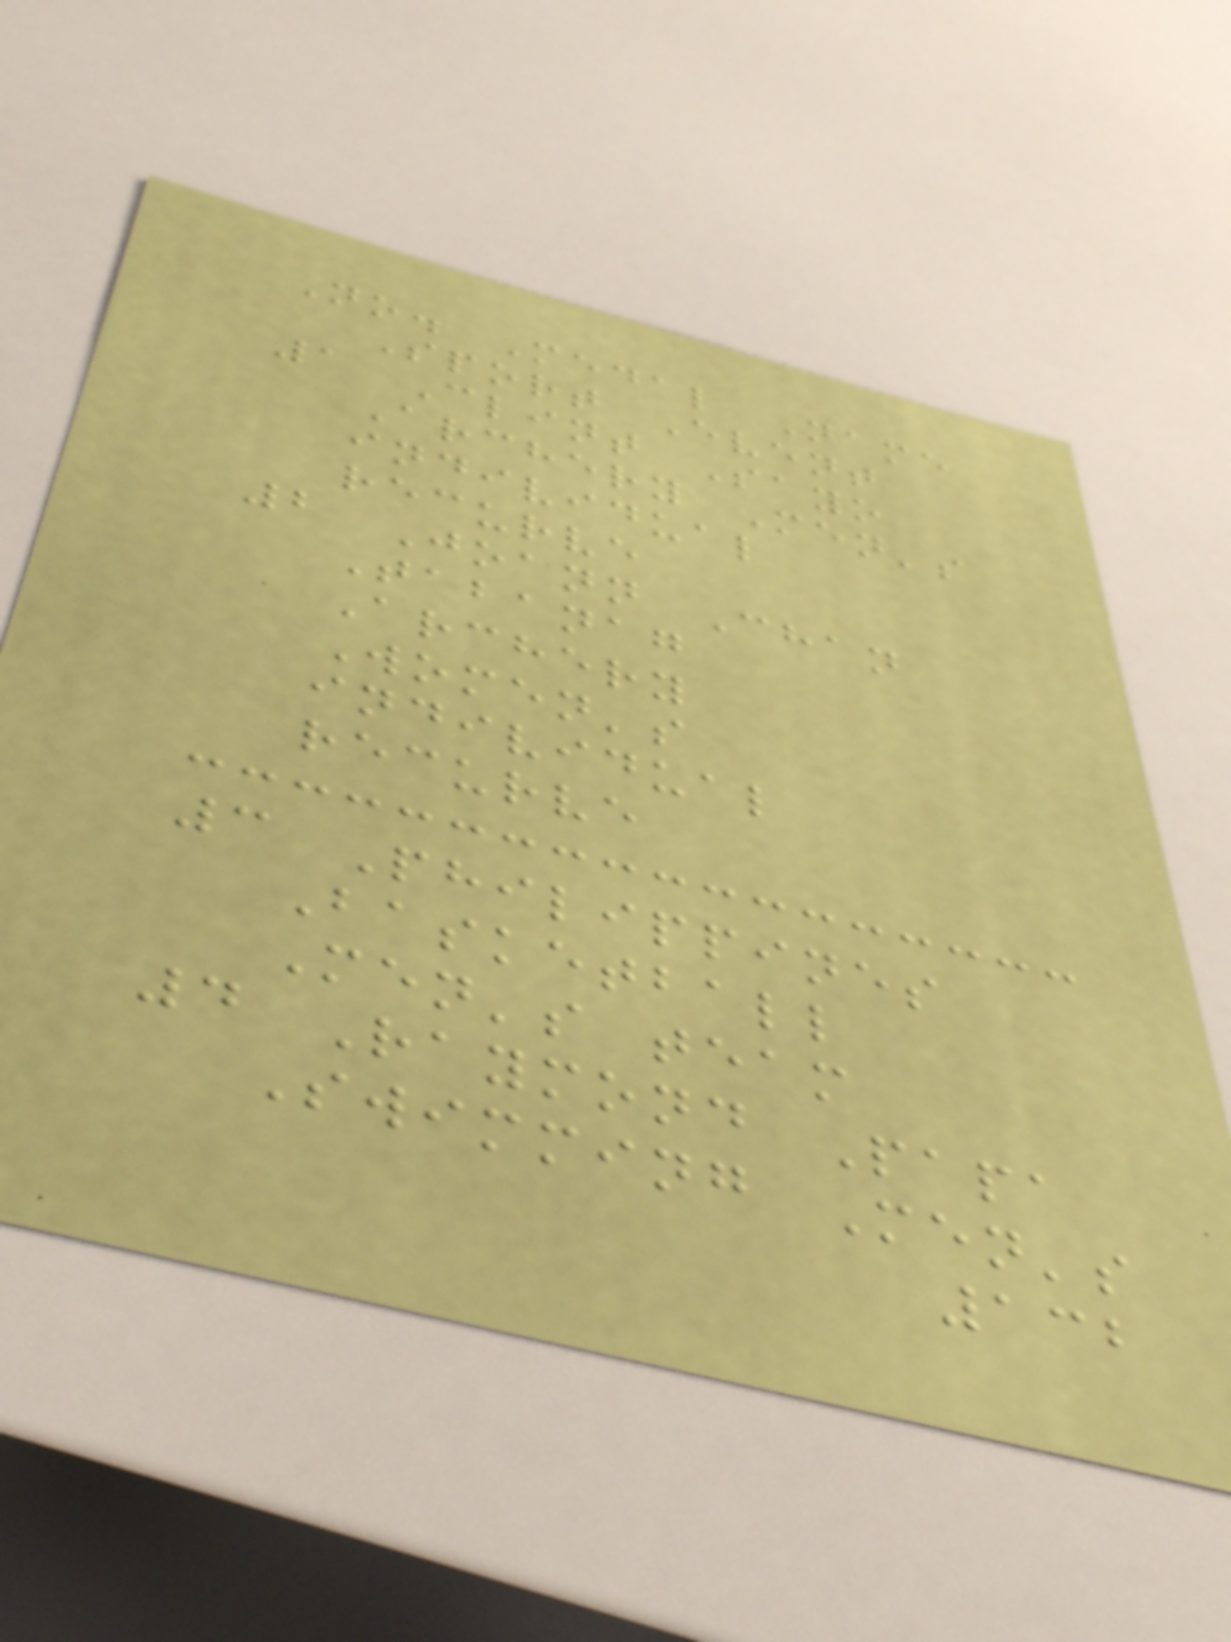No. Medal Name
Sport Event
1 Clint Sayo
Archery Men's
individual
recurve
2 Joann Chan
Tabanag
Archery
Women's
individual
recurve
3 Philippines
Basketball
Men's team
4 Raymond Papa
Swimming Men's
132
